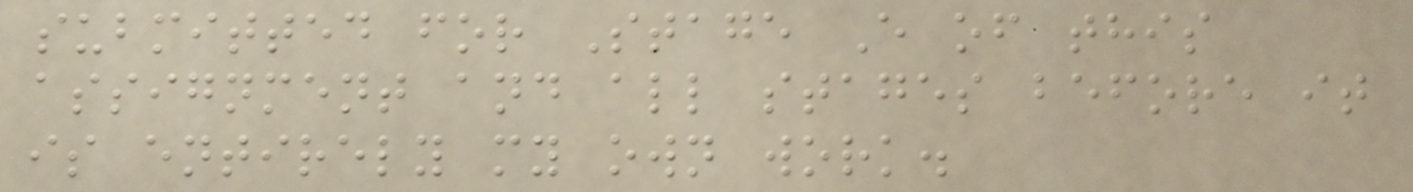submitted for Stage E of this
assignment and all stages before it
is entirely my own work.
